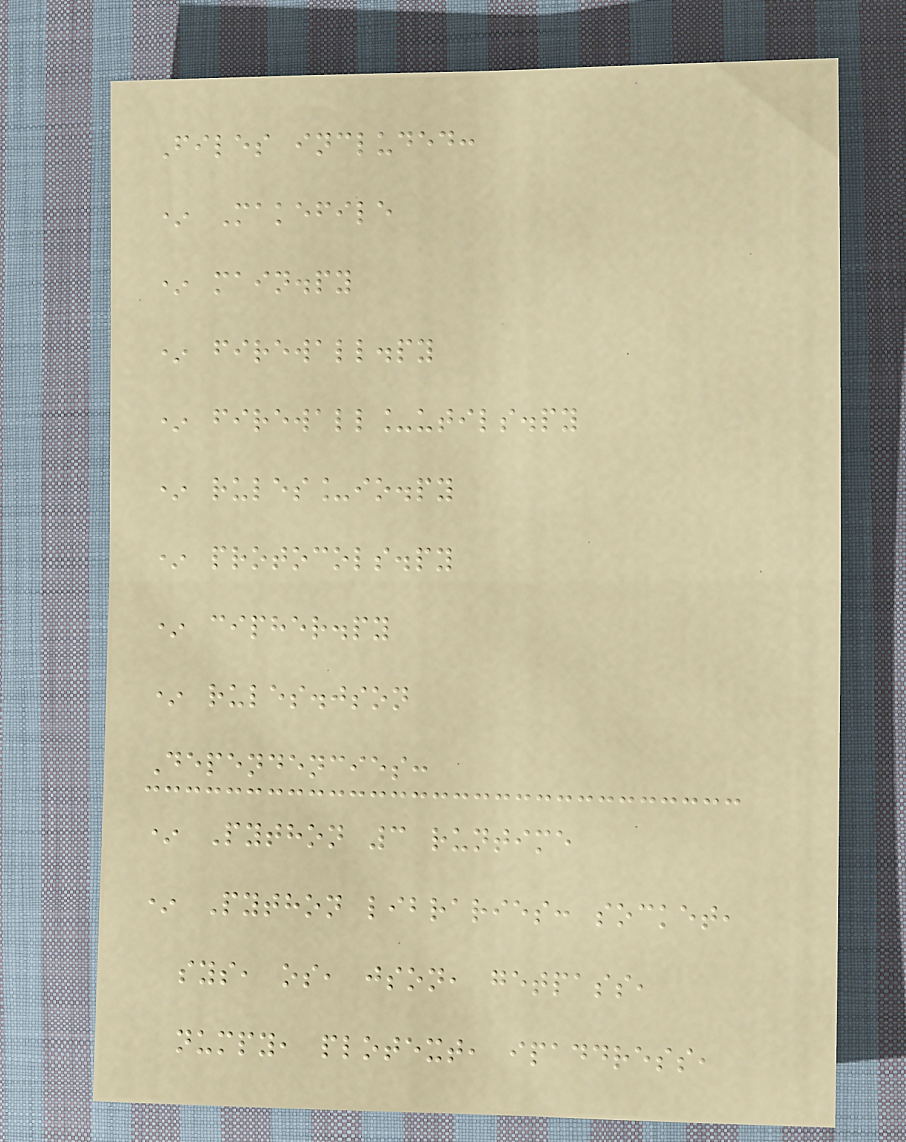Files included:
* Makefile
* main.py
* firewall.py
* firewall_utils.py
* rules_io.py
* protocols.py
* cipher.py
* rules.json
Dependencies:
* Python 3 runtime
* Python libraries: socket,
sys, os, json, getpass,
numpy, plotext, ipaddress,
